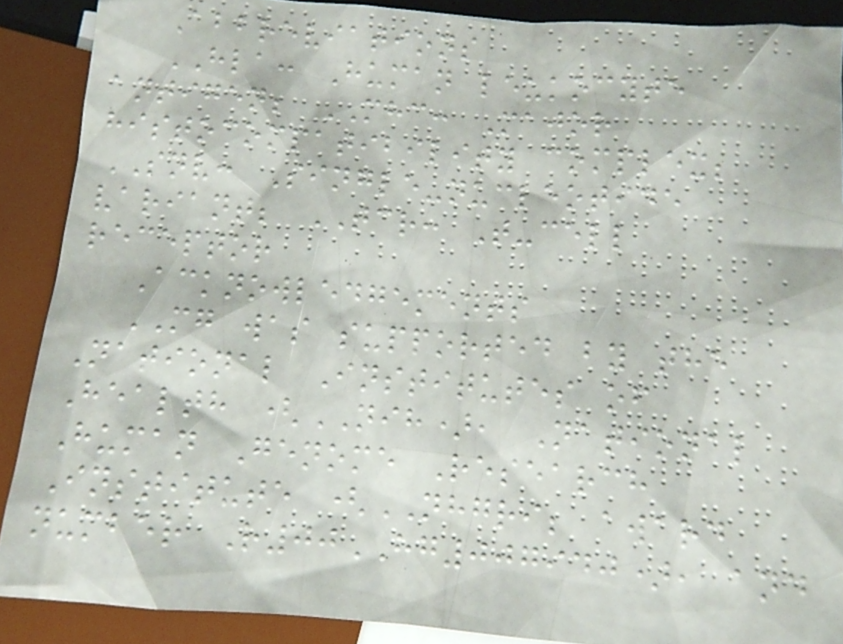Abbreviations
HLA: Human leukocyte
antigen; MHC: Major
histocompatibility complex;
SNV: Single-nucleotide
variant; TCR: T-cell
receptor
Acknowledgements
MG was supported by the
National Institutes of
Health (NIH), National
Human Genome Research
Institute (NHGRI; award
number R00HG007940), and
